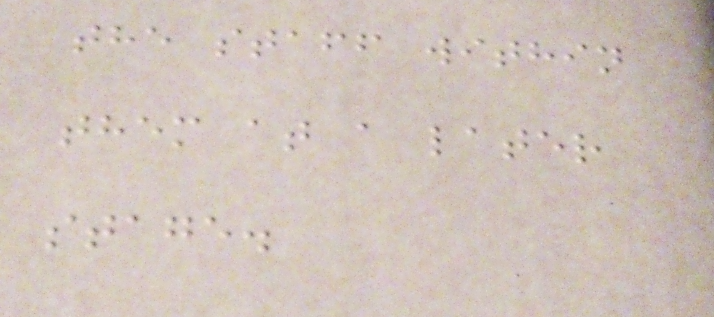the staff within
them at a later
stage.
